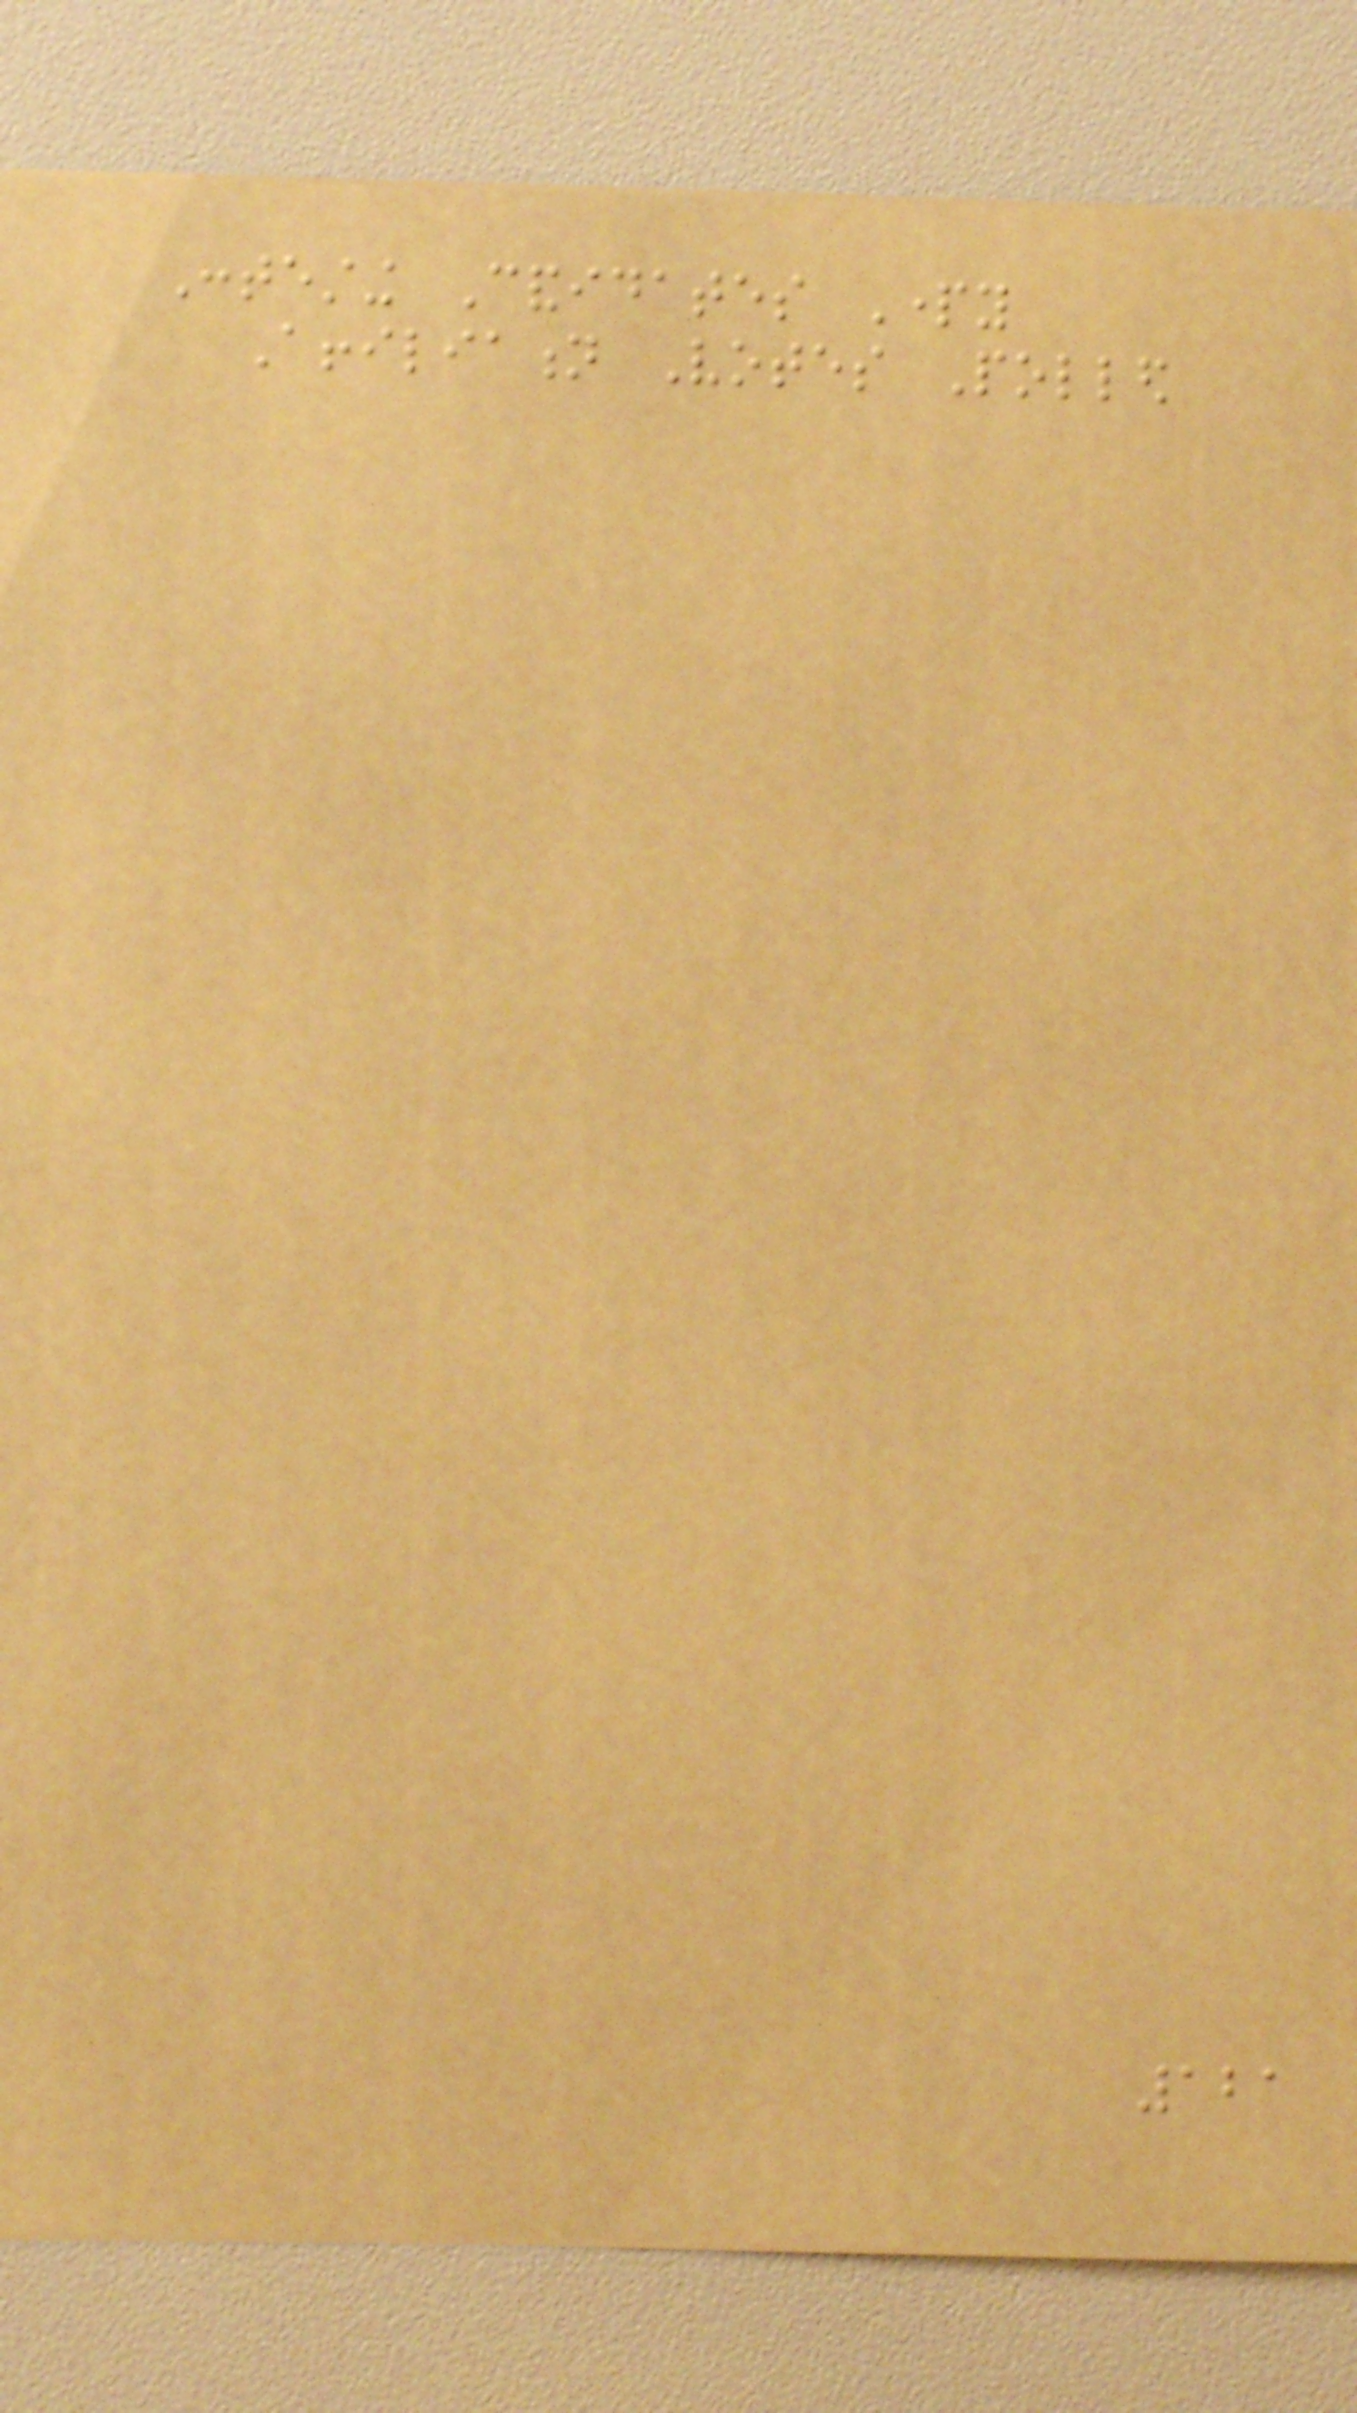Contesting Candidates Party
Affiliation Votes Polled
121
